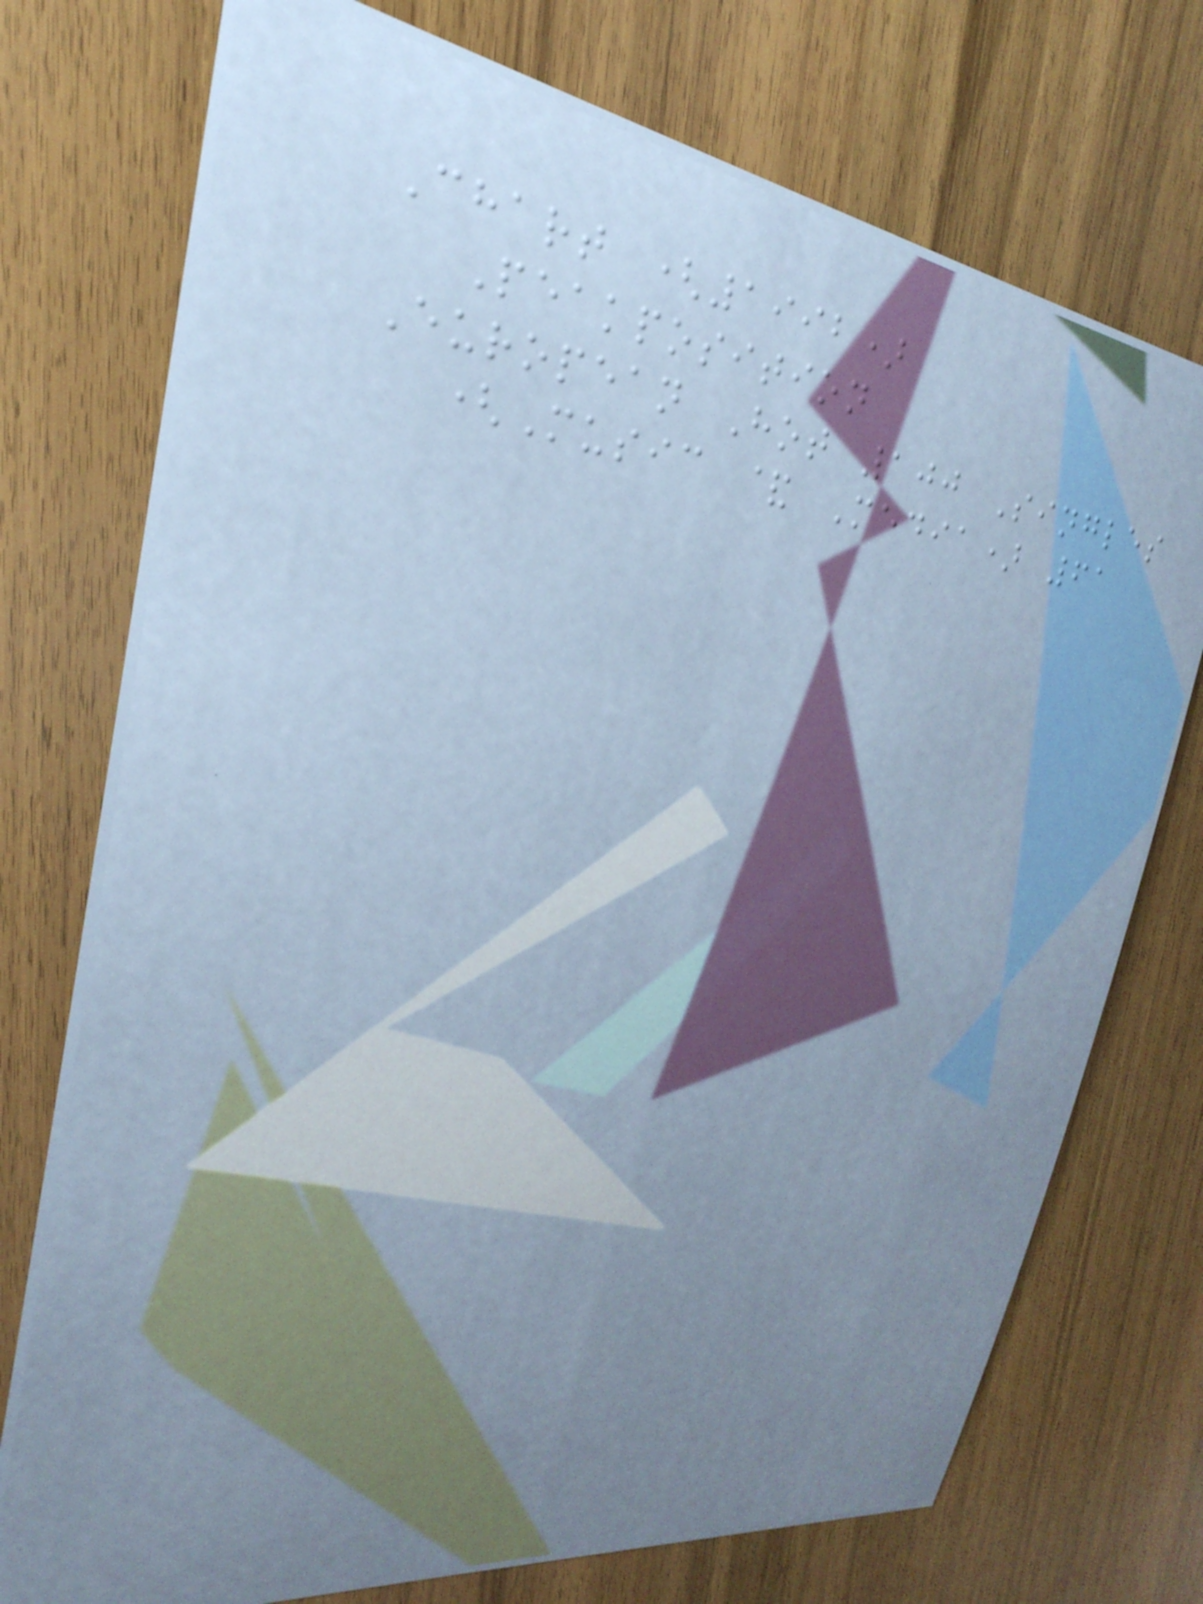Chart (1992)
Peakposition
European Hot 100 Singles
(Music & Media) 61
